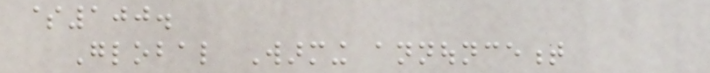$100.
Global Warming announcement
